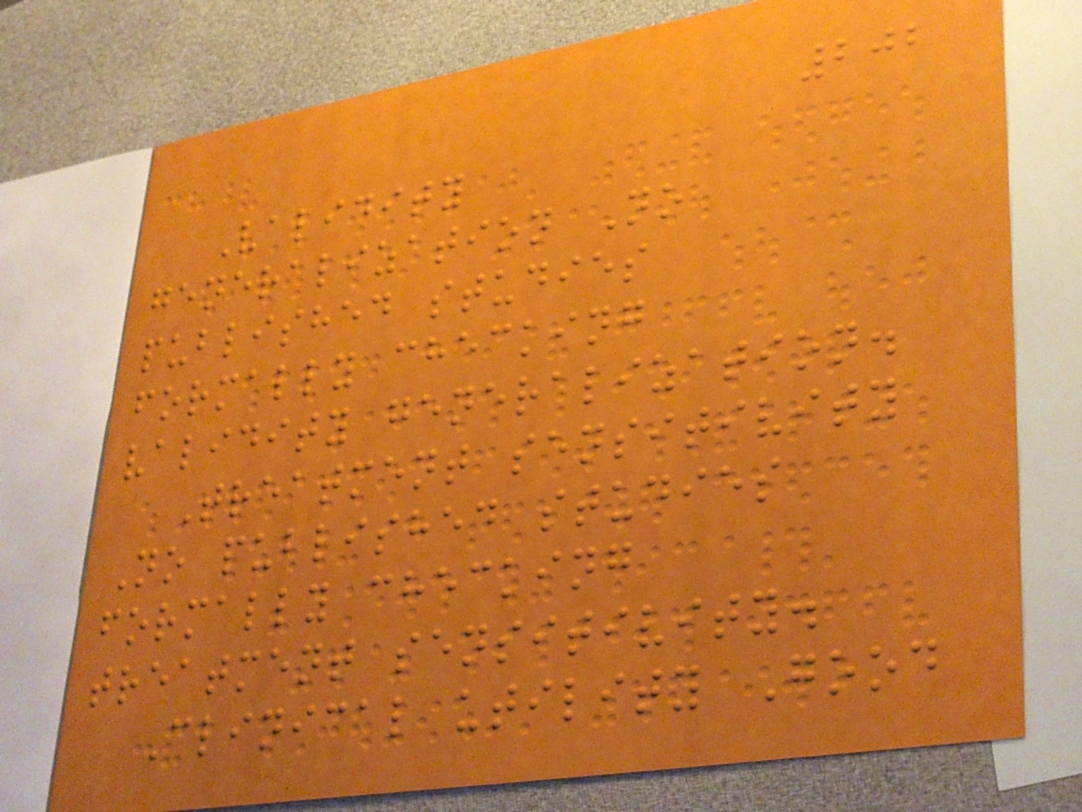202
Validity
generalization No
published studies
formally checking
validity generalization.
Treatment sensitivity
No published studies
formally checking
treatment sensitivity.
Clinical utility Good
